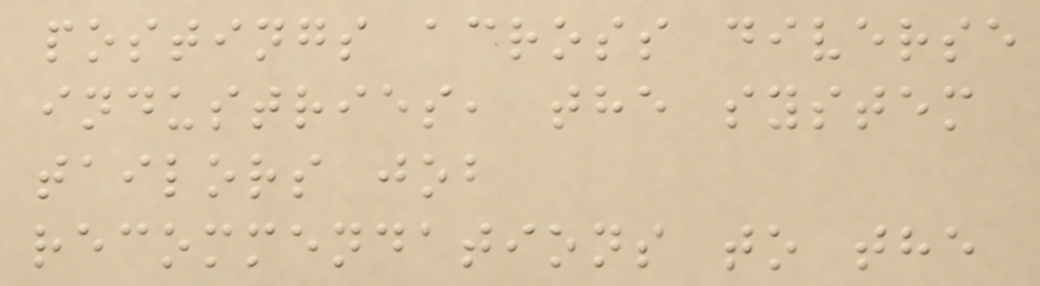postings across diverse
industries, the system
tailors job
recommendations to the
